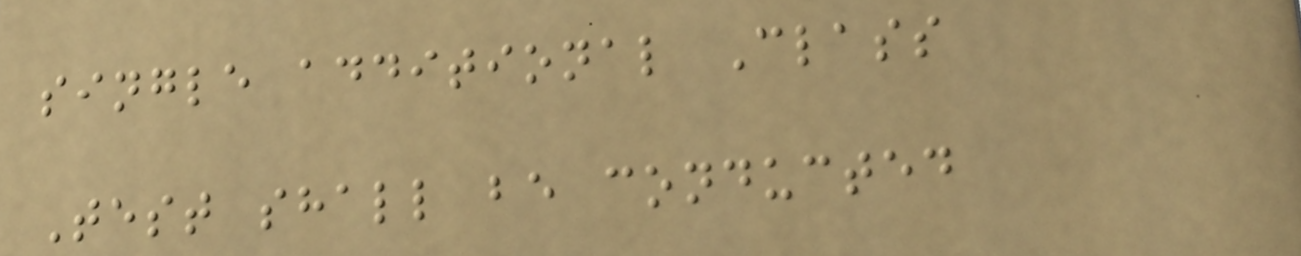single additional Class
Test shall be conducted
